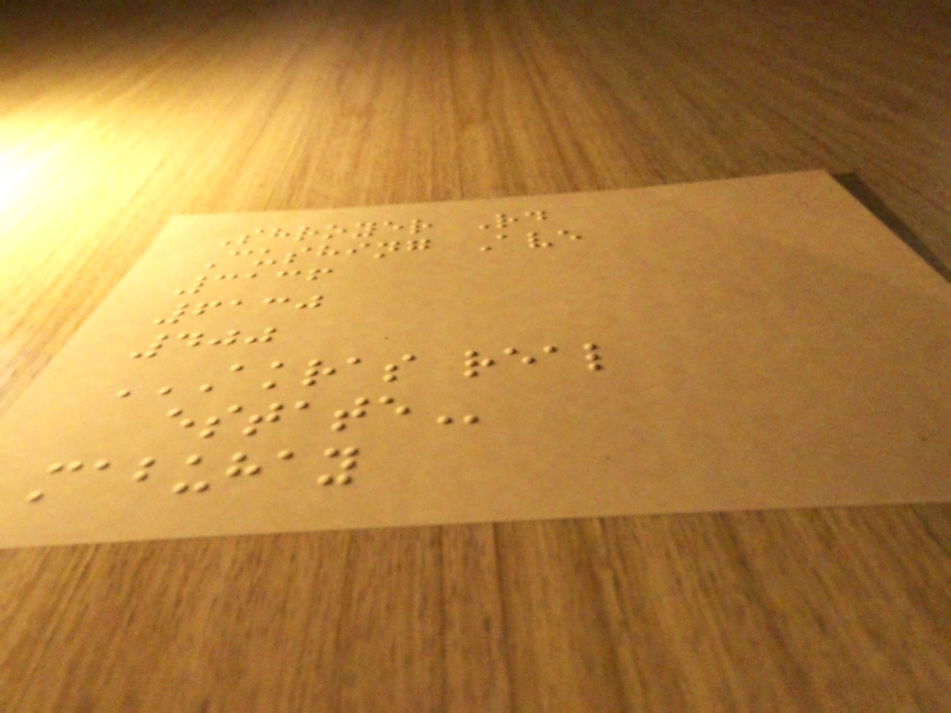Shroyer Rd
Cushing Ave
3136
6130
400
AKRAS REAL
ESTATE
mabuhay
